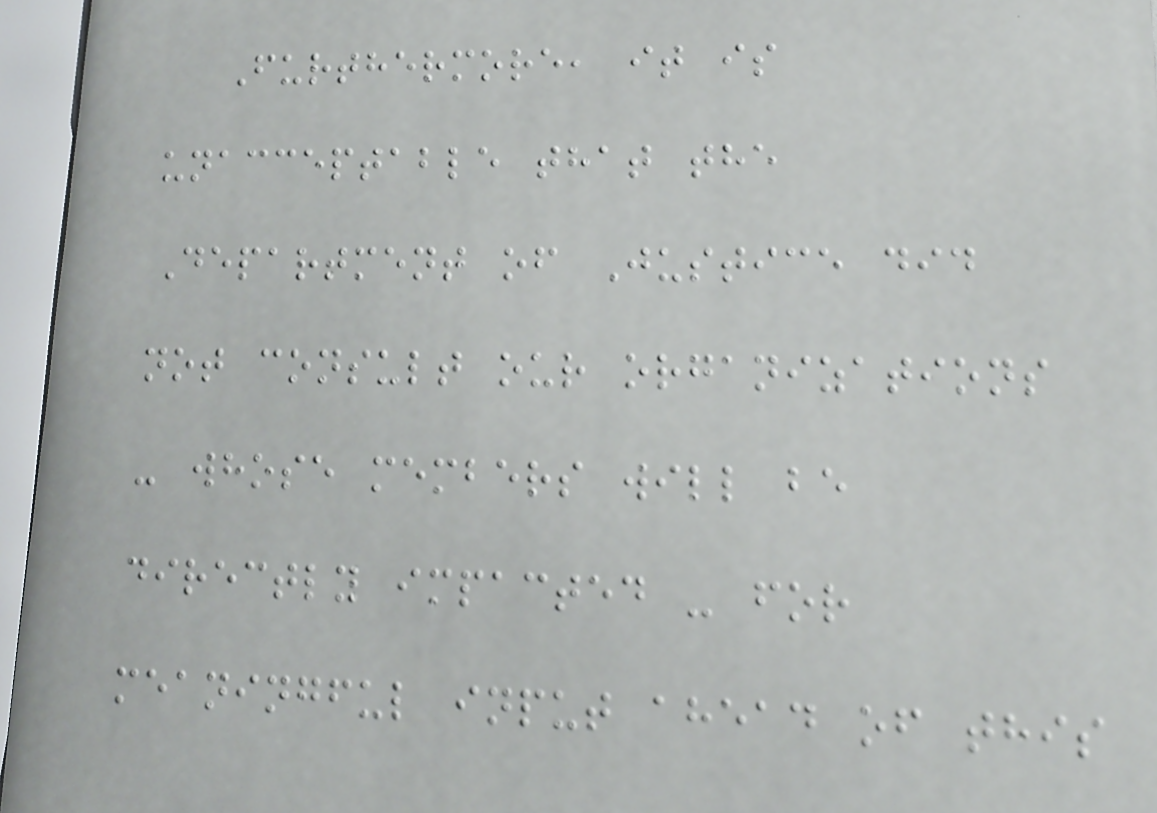Furthermore, it is
unacceptable that the
Department of Justice did
not consult our organizations
- whose members will be
directly impacted - for
meaningful input ahead of this
